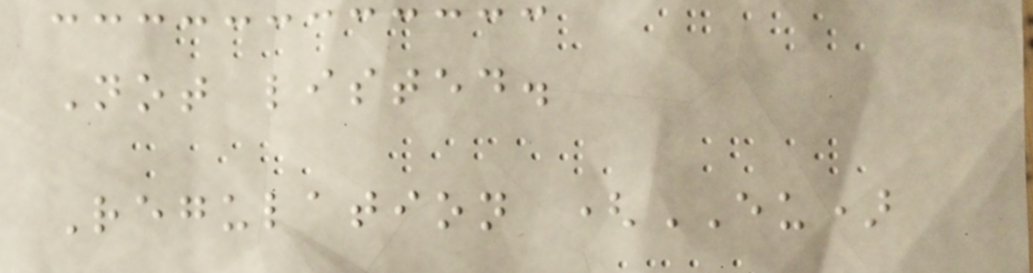Not listed.
Regulation (EU)
